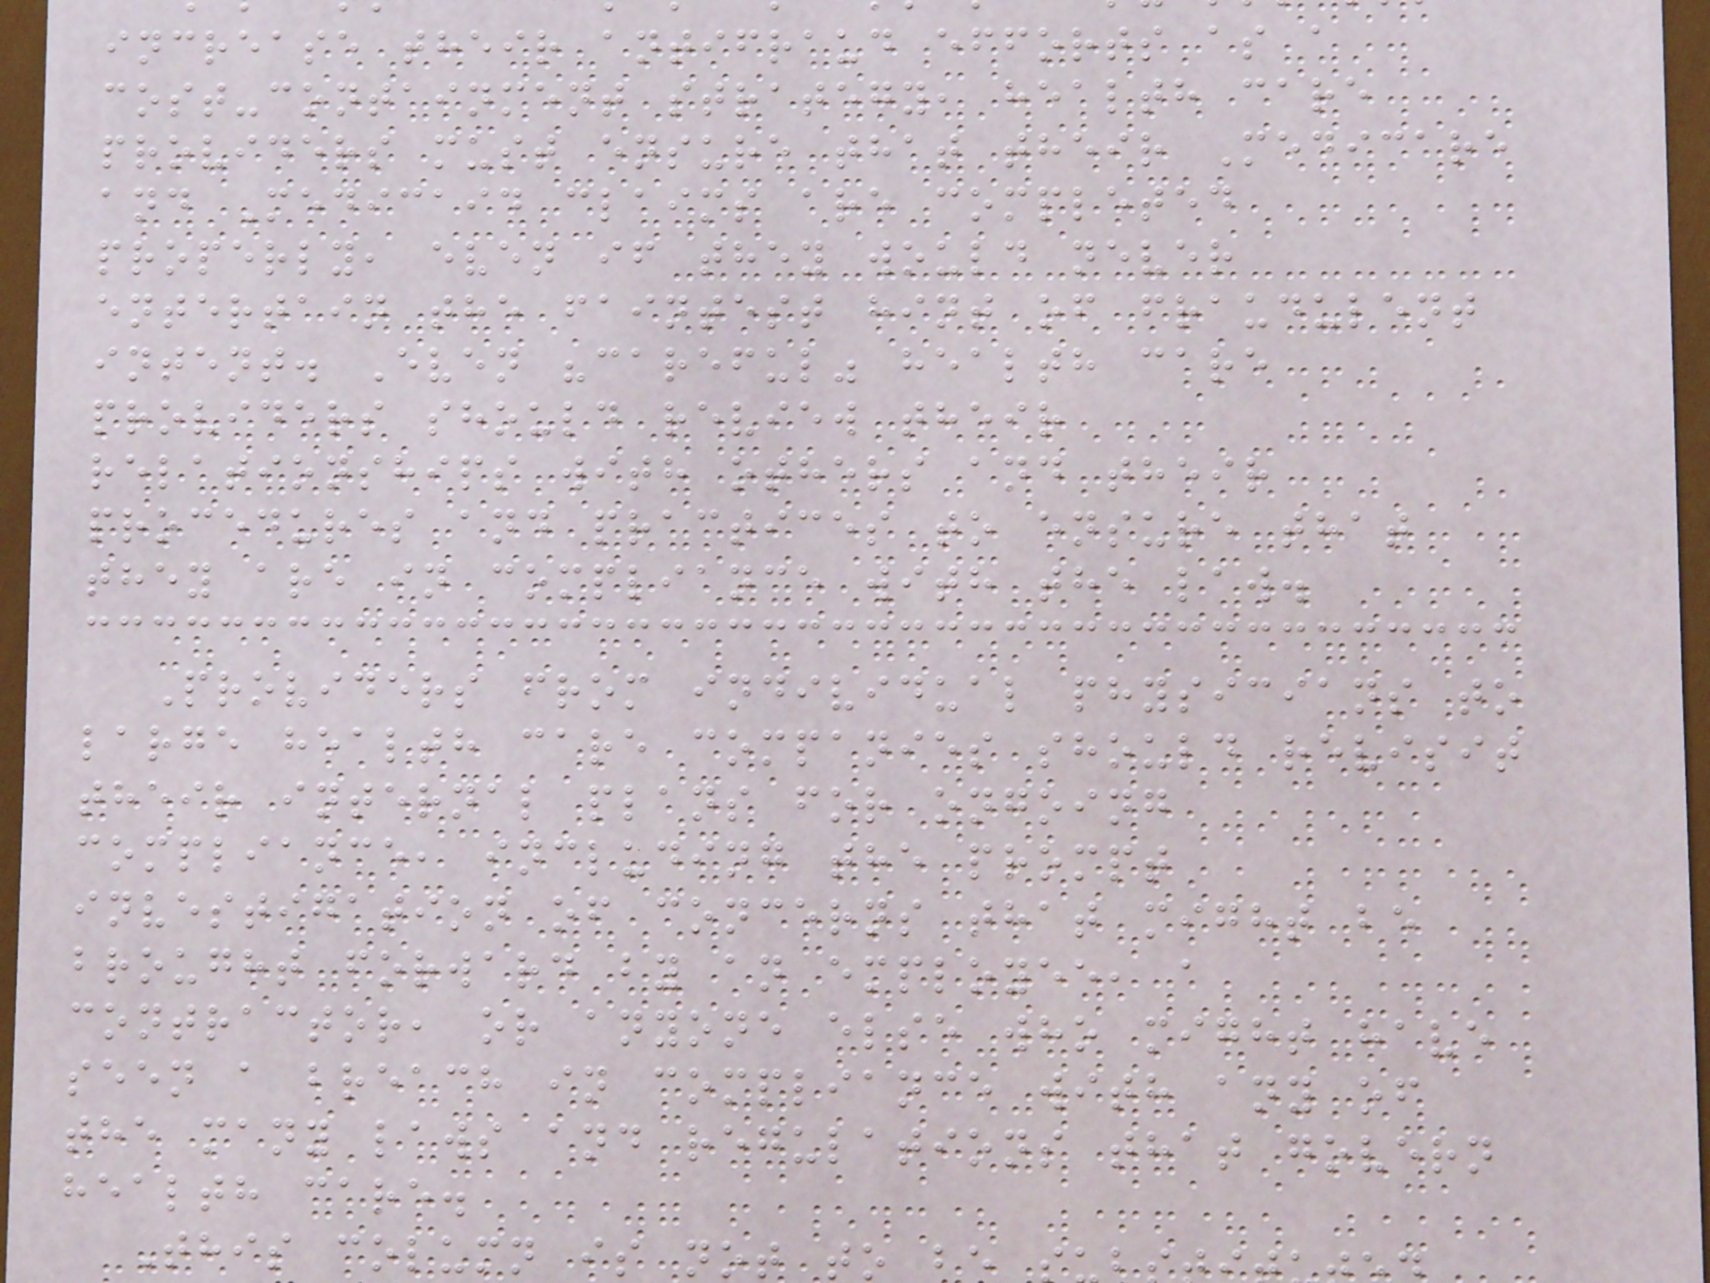increase their antifraud efforts as a
cost-containment strategy, health care
providers must ensure that their Medicare
and Medicaid claims are completed
properly, even if they would never
entertain the faintest hint of fraudulent
intent. Even "careful" health care
providers should review their
relationships with others and their
procedures and practices to ensure that
they are in compliance with the law.
Providers from individual physicians to
large health care companies should revisit
their internal plans for ongoing
compliance, including the prompt
investigation of concerns that might be
brought forward by an employee, a
contractor, or anyone else who might have
seen a breach in compliance with any of
the many laws and regulations that govern
health care.
This column is not to b
